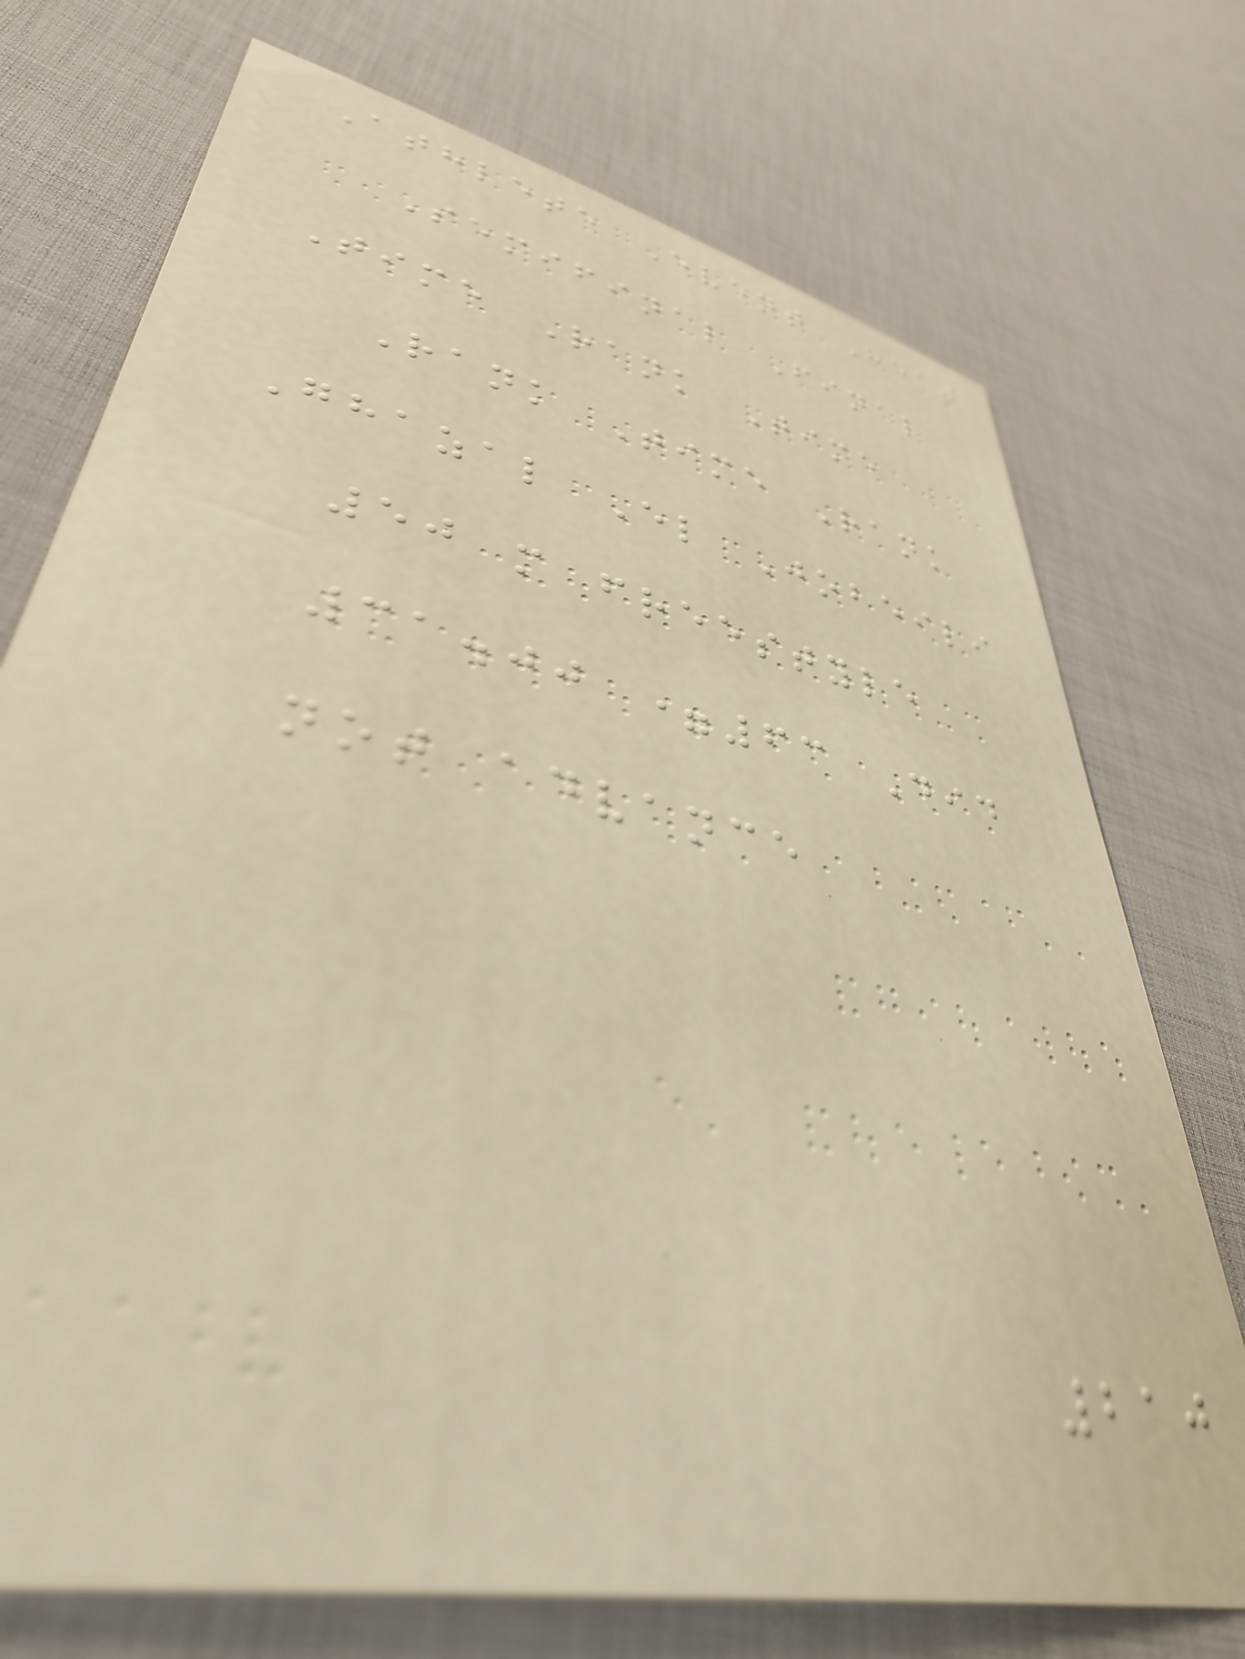Athlete Event Heat
Semifinal Final
Time Rank Time
Rank Time Rank
Ghazal El Jobeili
50 m freestyle
31.00 =63 Did
not advance
210
